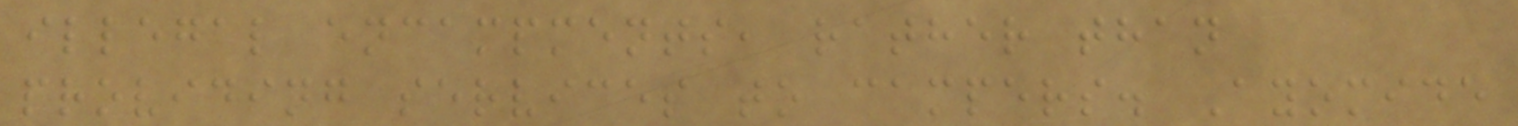illegal encampments, rather than
providing services to campers. Ayomide
